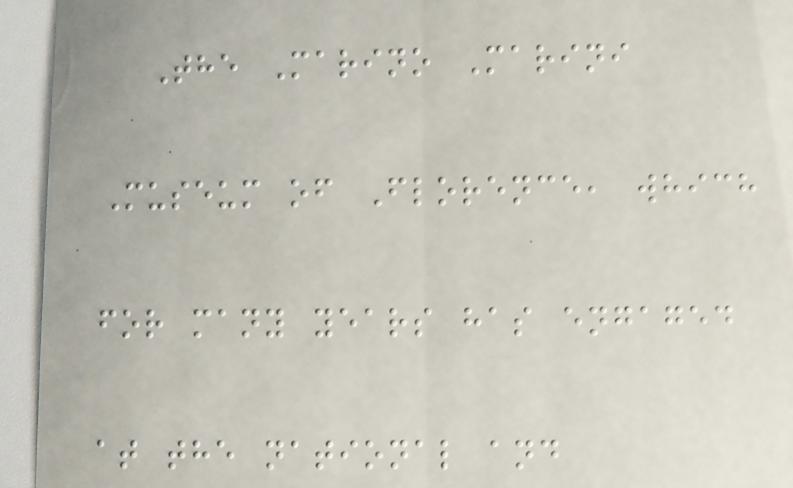The Marino Marini
Museum of Florence, which
for many years has engaged
at the national and
